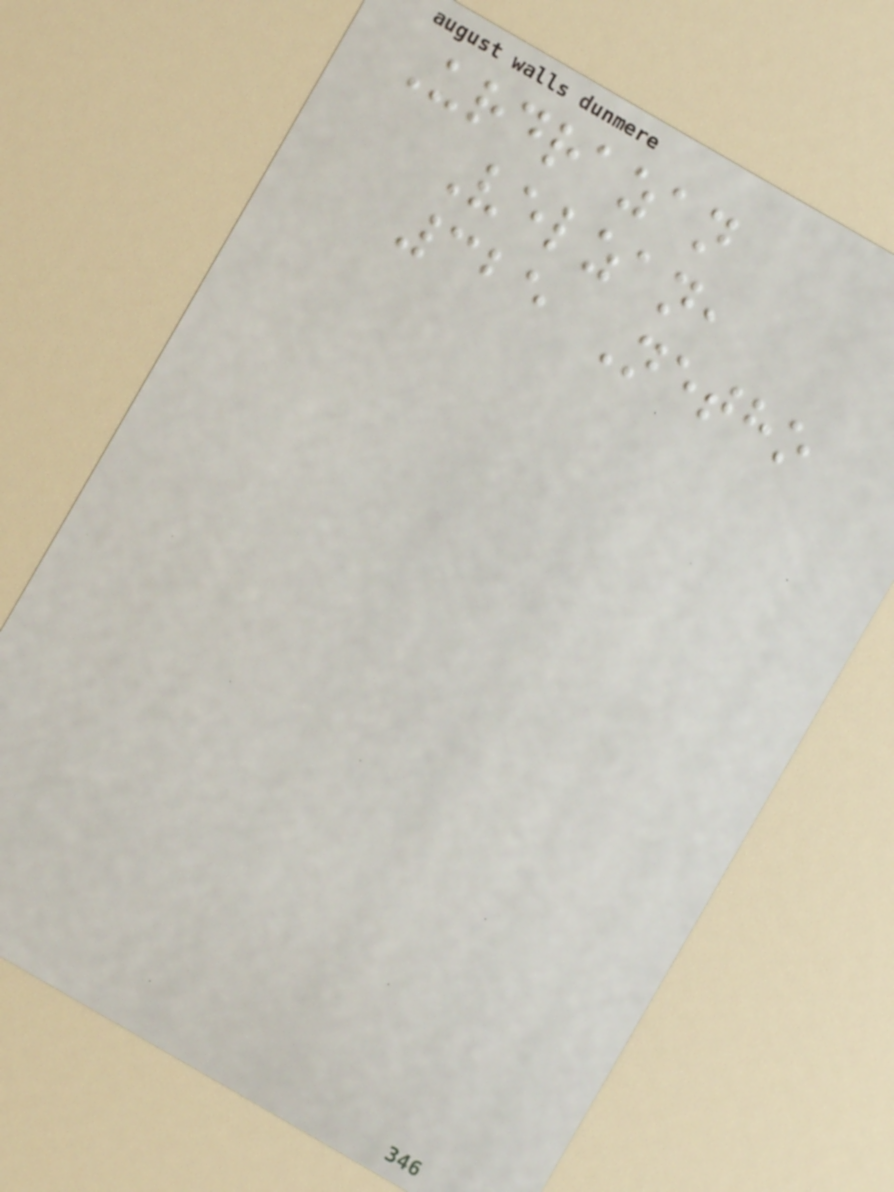Urdrazan
Velzan,
325 Netho
